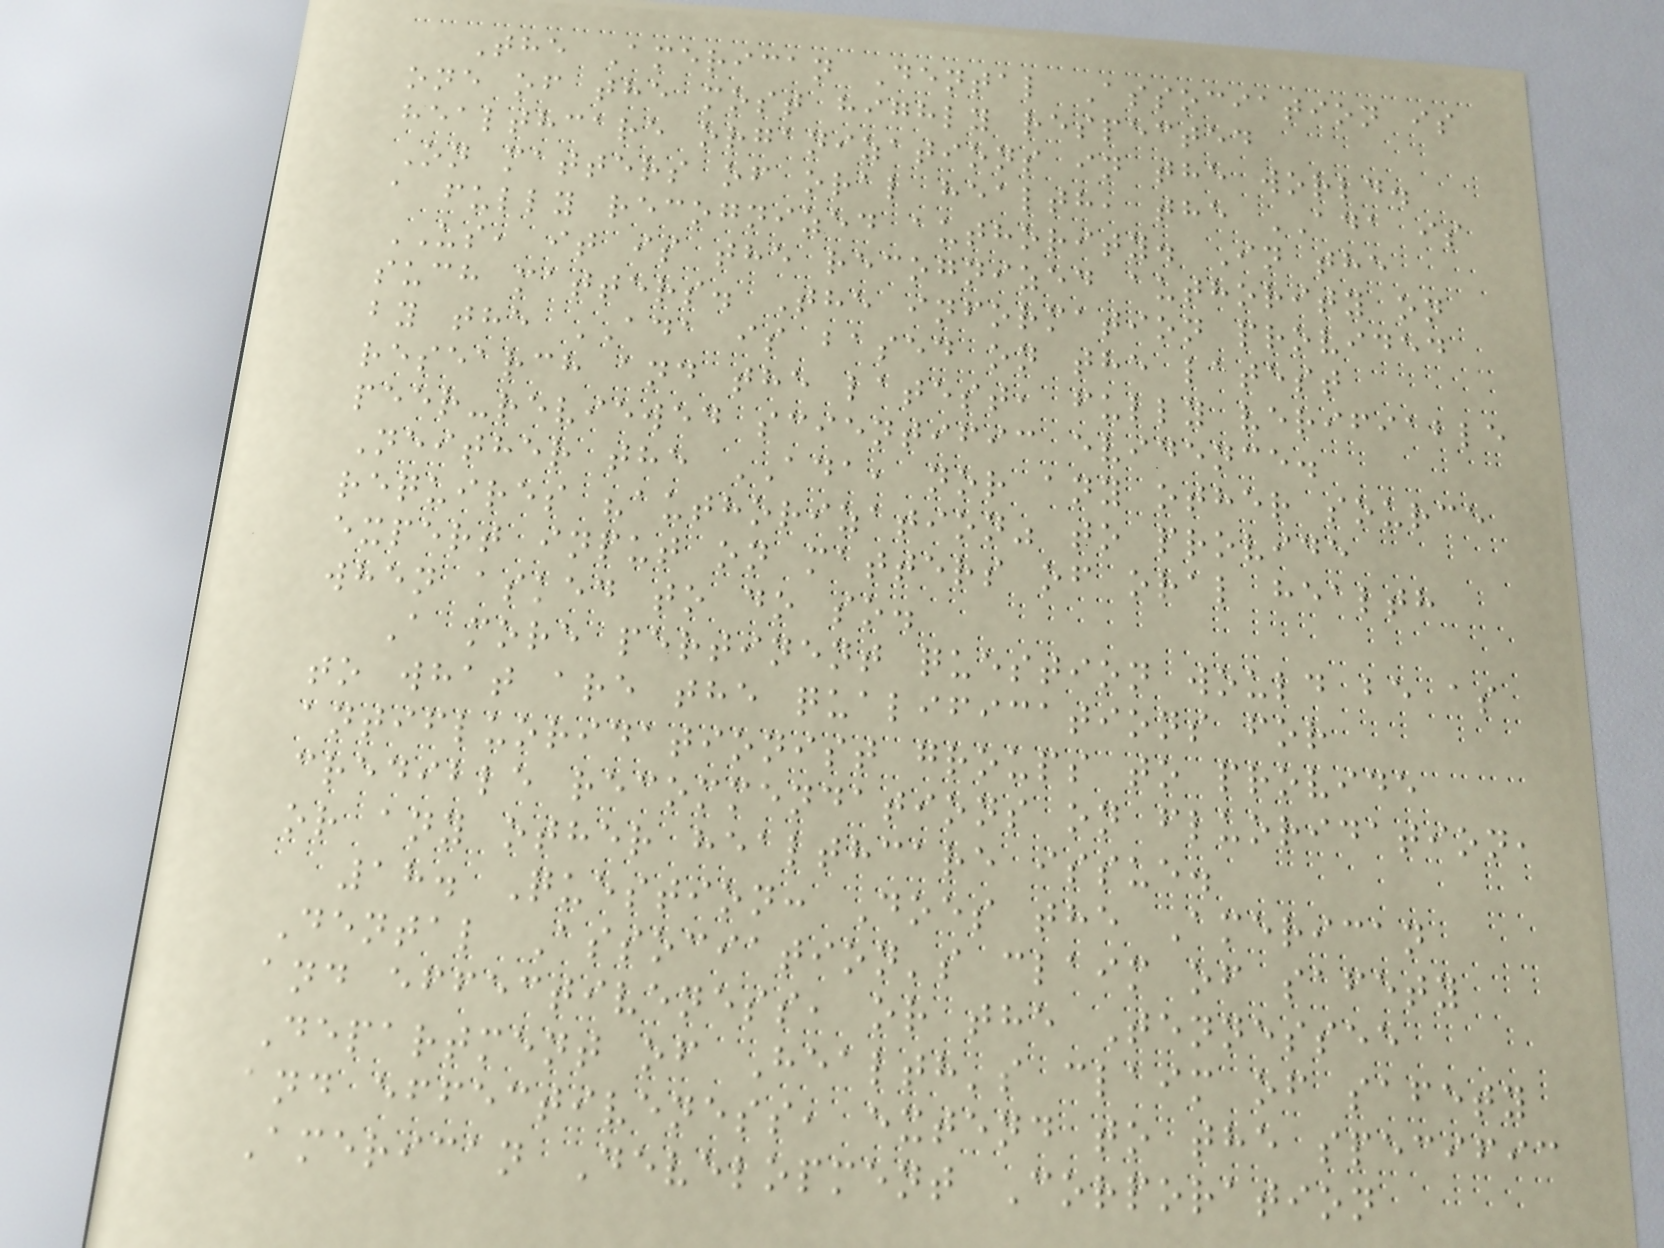The American Dental Association is
one of the most highly respected
healthcare organizations in the world.
On matters of oral health, the ADA is
a fully recognized authority. In the
US, it is the recognized authority on
such matters. The information provided
by the ADA is based on the latest
research and the latest, fully verifiable
peer-reviewed scientific evidence.
Neither the ADA, nor any other source
requires "authorization" to provide
expert input on matters of oral health
when asked to do so.
A more pertinent question would be as
to what are the qualifications for
antifluoridationist groups to provide
credible recommendations on fluoridation,
or any other healthcare issue.
18. Question: Does the American
Dental Association's claim of safety
and effectiveness, or the Tennessee
Department of Health's claim of safety
and effectiveness, extend to the specific
American Development Corporation
